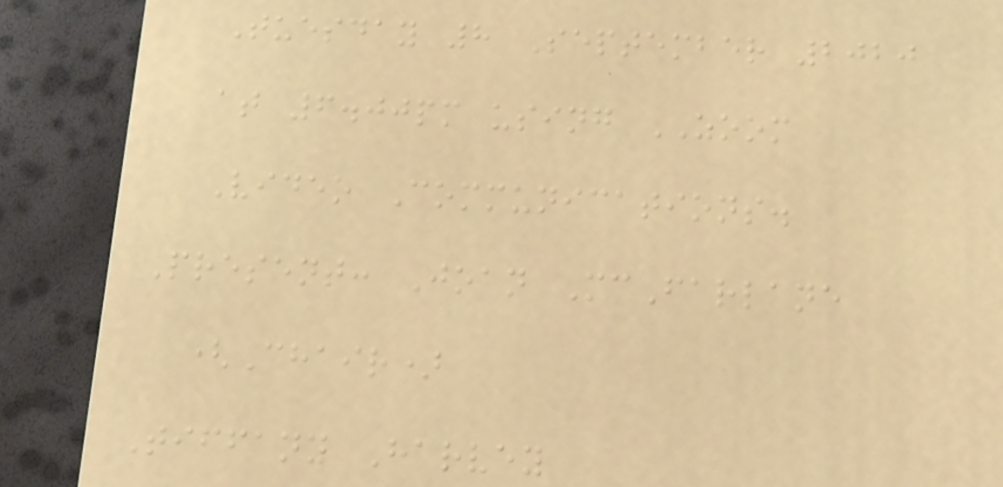Tuesday 8 September 2020
at 6.00pm using ZOOM
Video Communications.
Present: Joan McFarlane
(Chair)
Tiffany Harvey
